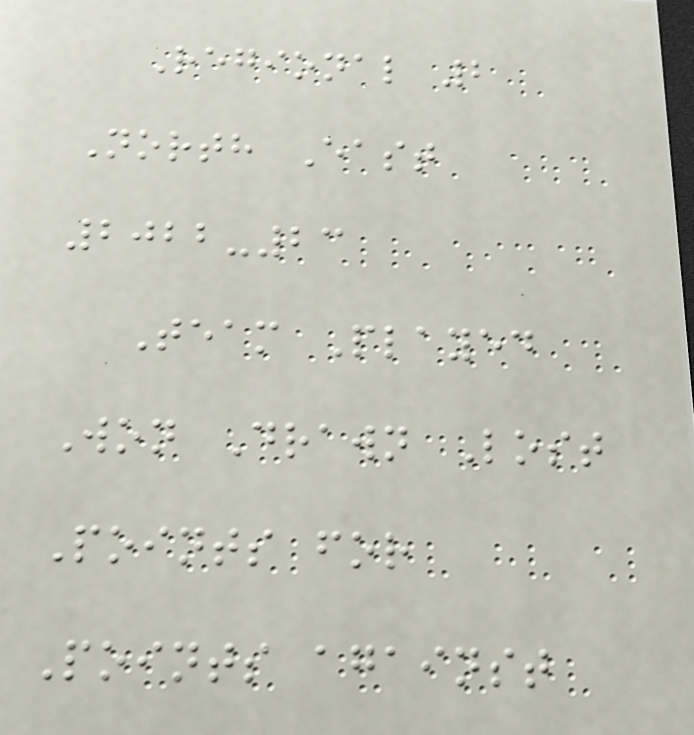Regional 2
North East
2022-23
Team Played
Won Drawn Lost
Points for
Points against
